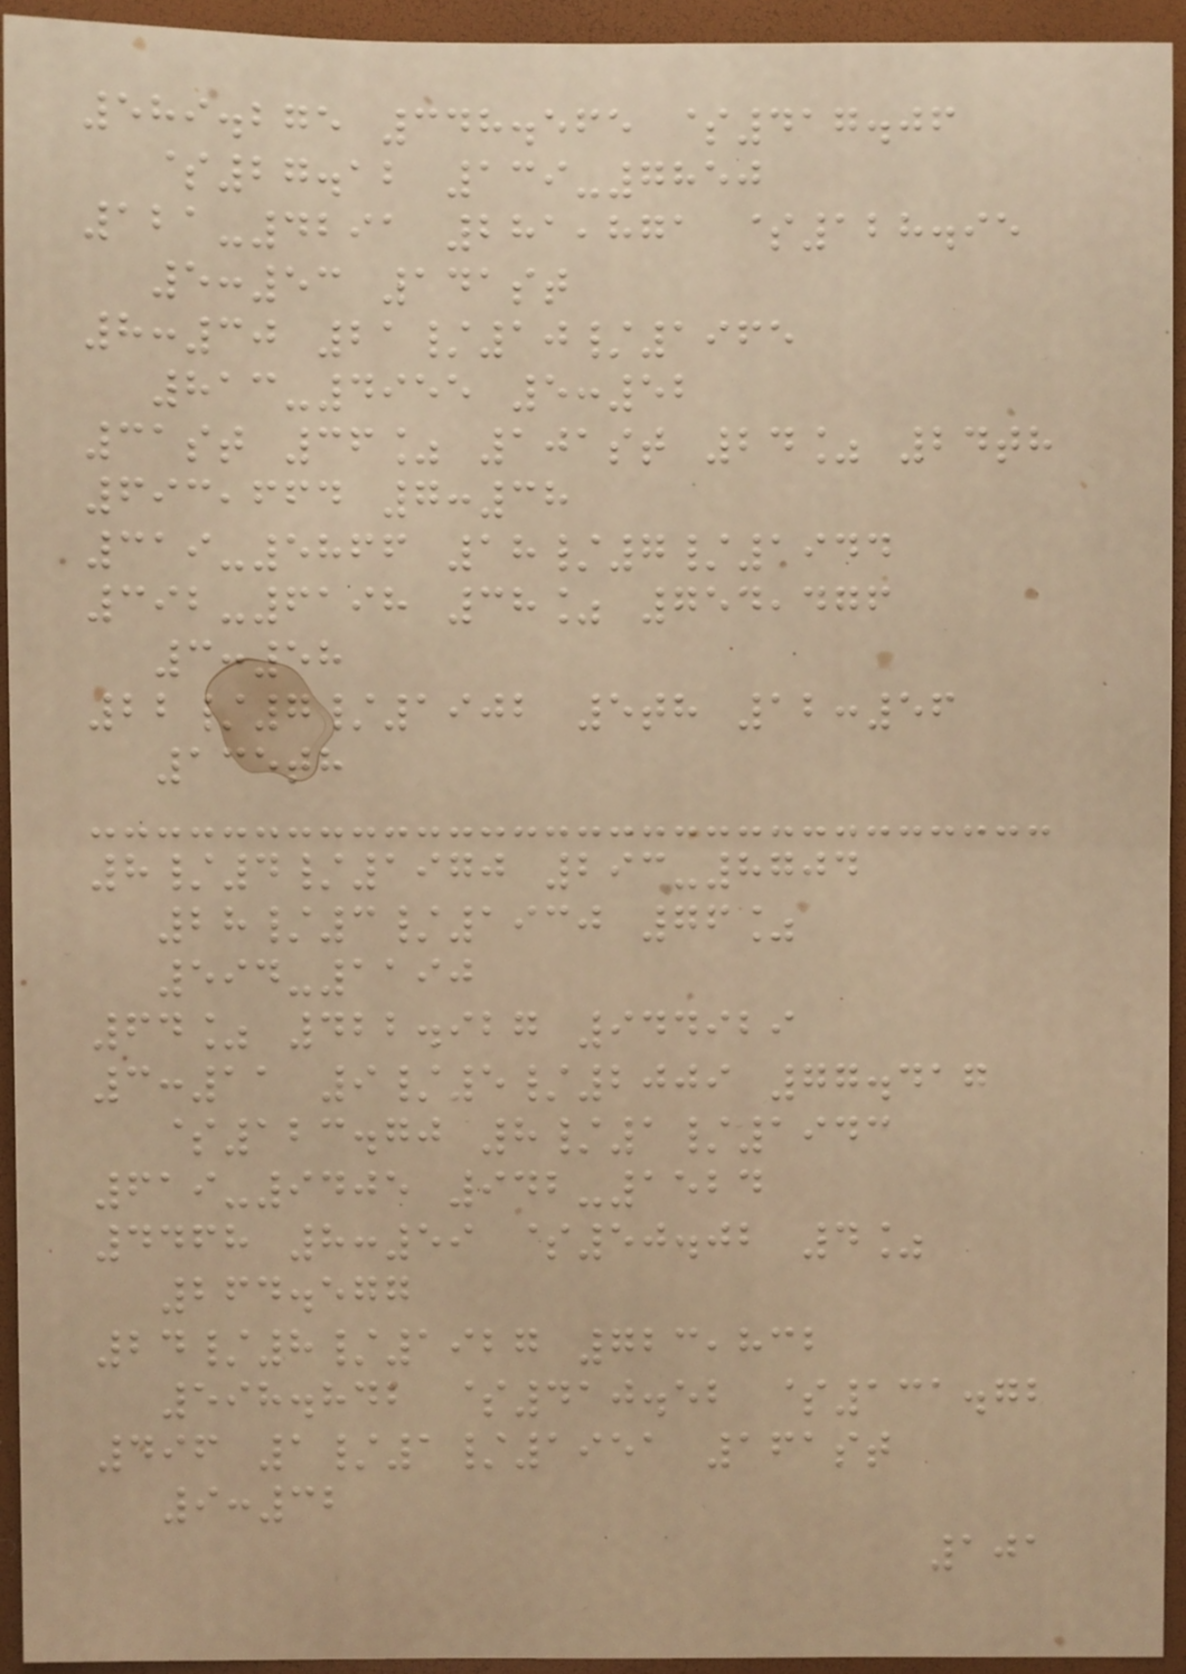589.275 348.565 $417.06
$27.12 139-7850
121-4291 281,871 $128.95
5:53 141st
8:30 21/10/1965
813-4955 5:52
31st 36% 101st 24% 24th
693,664 7:38
319-5866 18/7/1944
392-6198 38% 754,476
3:58
22/7/1902 5th 12:56
135th
8/4/1970 293-8704
28/3/1930 76%
594-1190
64% 422.927 944929
3:11 9/5/2009 77.417
$123.70 8/1/1943
619-9405 942-1524
4468 8:59 $50.02 4%
264.577
24/8/1927 723,832
598.842 $410.52 $131.72
496 1/1/1951 161st
9:32
101
